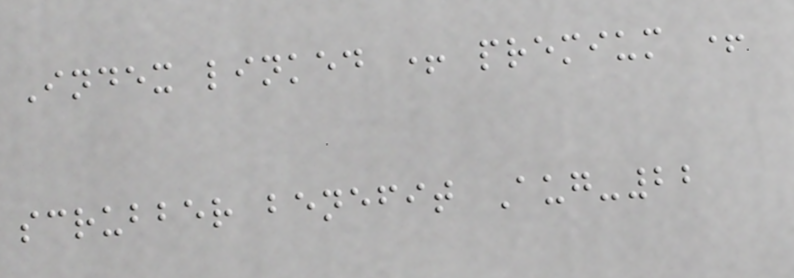Index linked + premium +
scrubber benefit Aug-22
